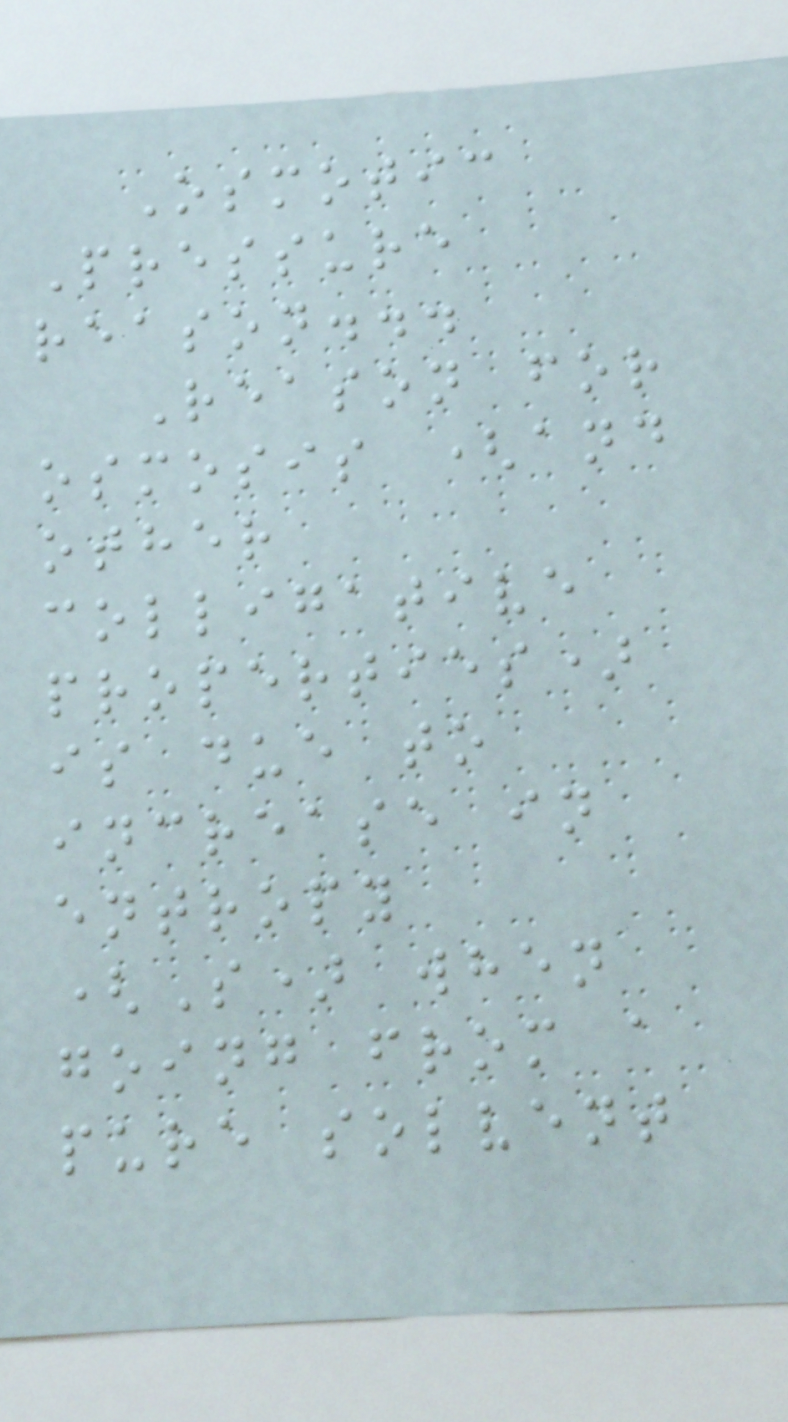Osmotic
Pressure
reason...
Reason for
osmosis (and
other
colligative
properties)
is due to
increase in
entropy
(S) when
going from a
pure solvent
